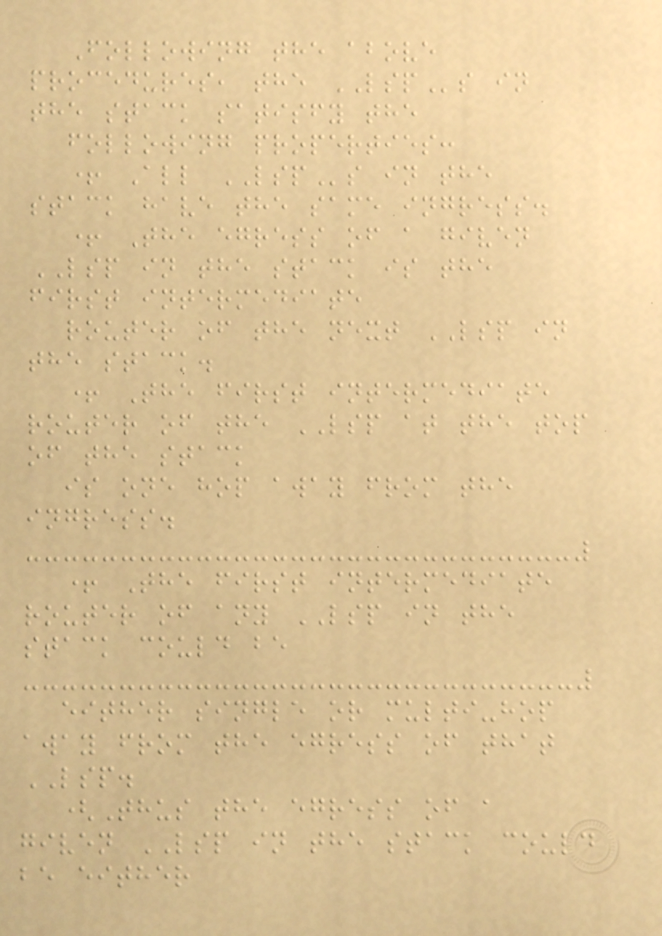Following the above
procedures, the LSPs in
the stack satisfy the
following properties:
+ All LSPs in the
stack have the same ingress.
+ The egress of a given
LSP in the stack is the
first intermediate
router of the next LSP in
the stack.
+ The first intermediate
router of the LSP at the top
of the stack
is one hop away from the
ingress.
+ The first intermediate
router of any LSP in the
stack could be
either single or multi-hop
away from the egress of that
LSP.
(Thus the egress of a
given LSP in the stack could
be either
